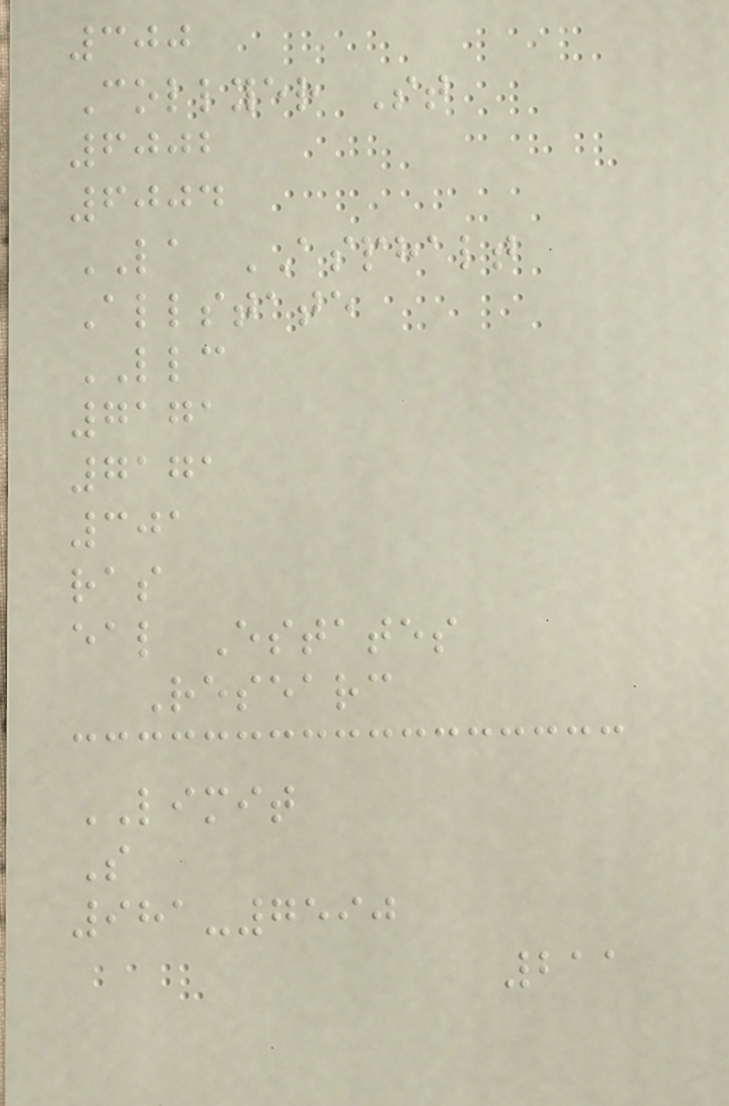300
Collyer St
6002
6004
LA ASPHALT
Allstate
LLC
7171
7171
301
ras
eal Estates
Researc
LIMIT
S
981-7590
211
